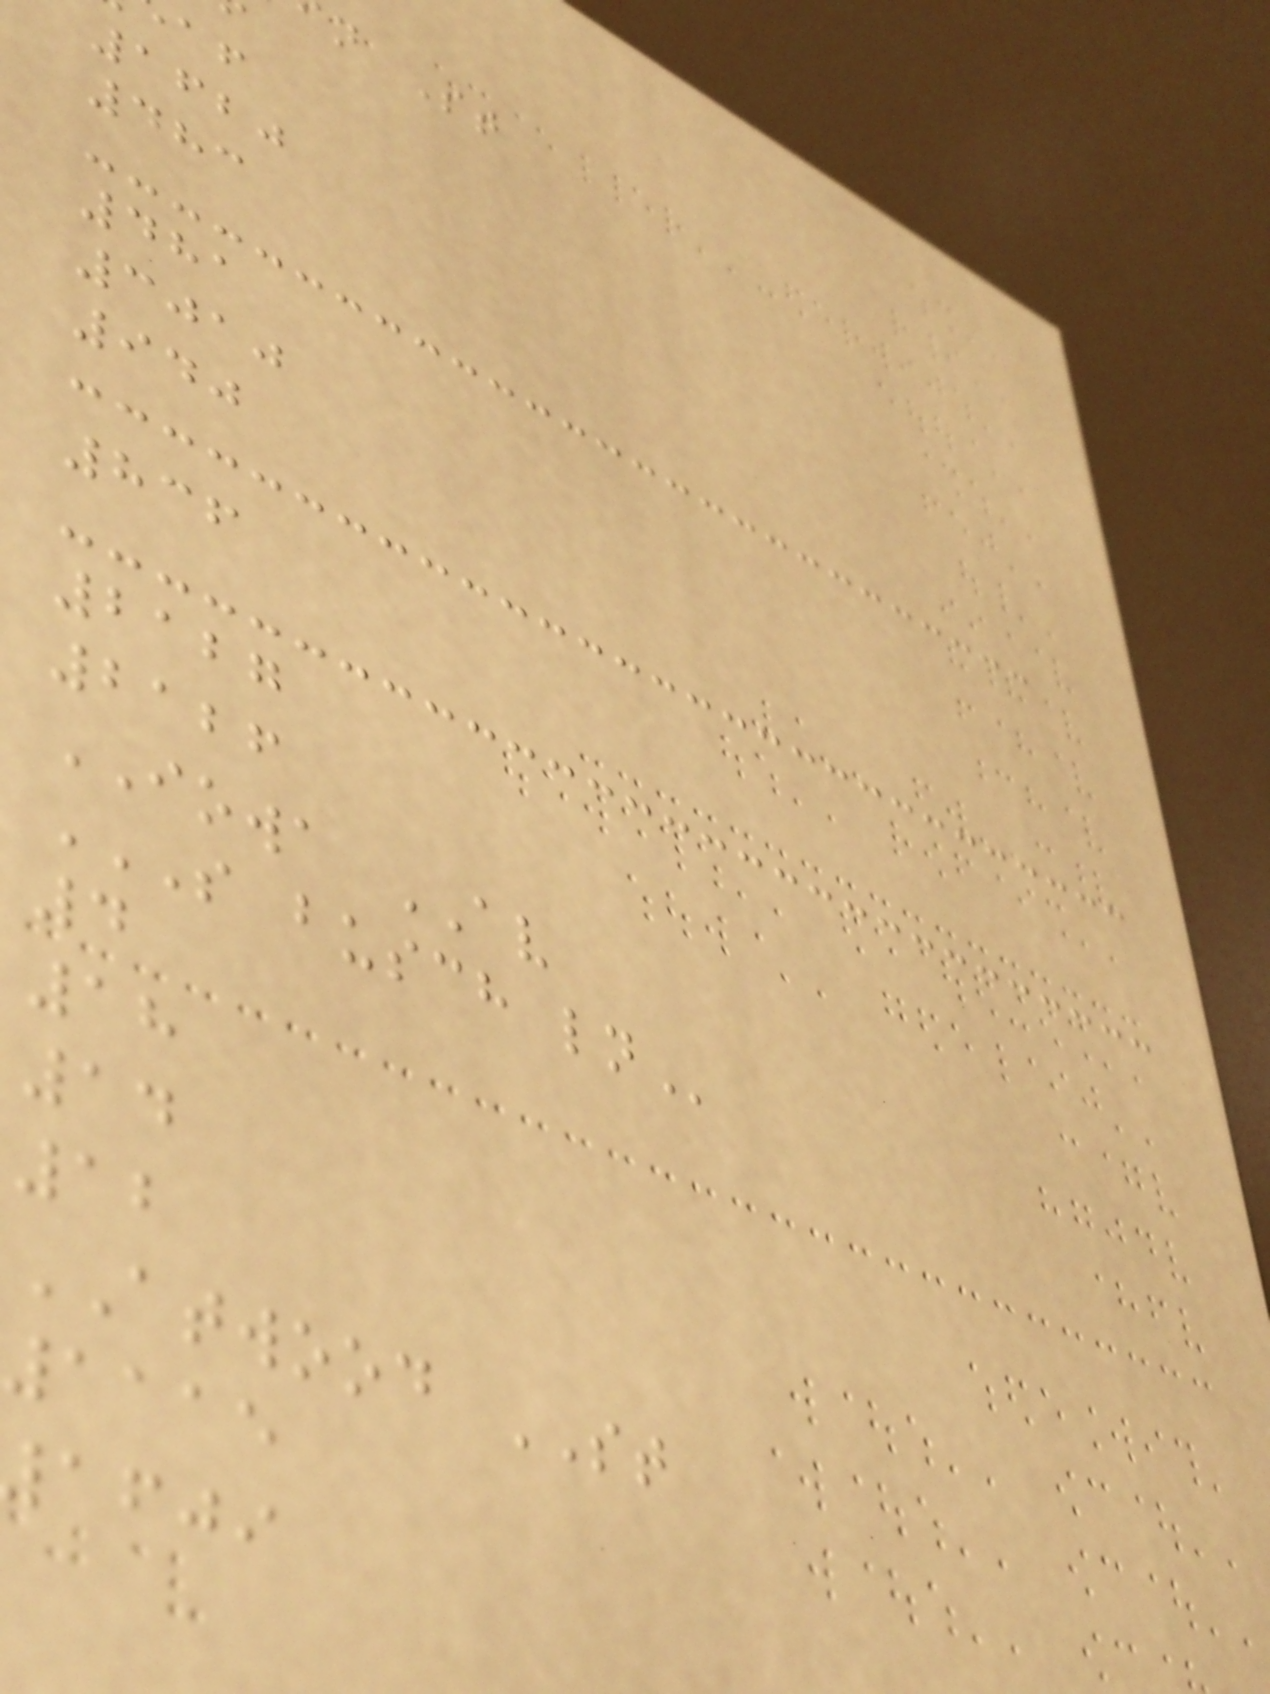n St
1620
483
481
3010
940
836
2127
2126
IOWA AV
S BUSCH LN
4
18
14
12
ATWOOD ST
1115
afji
